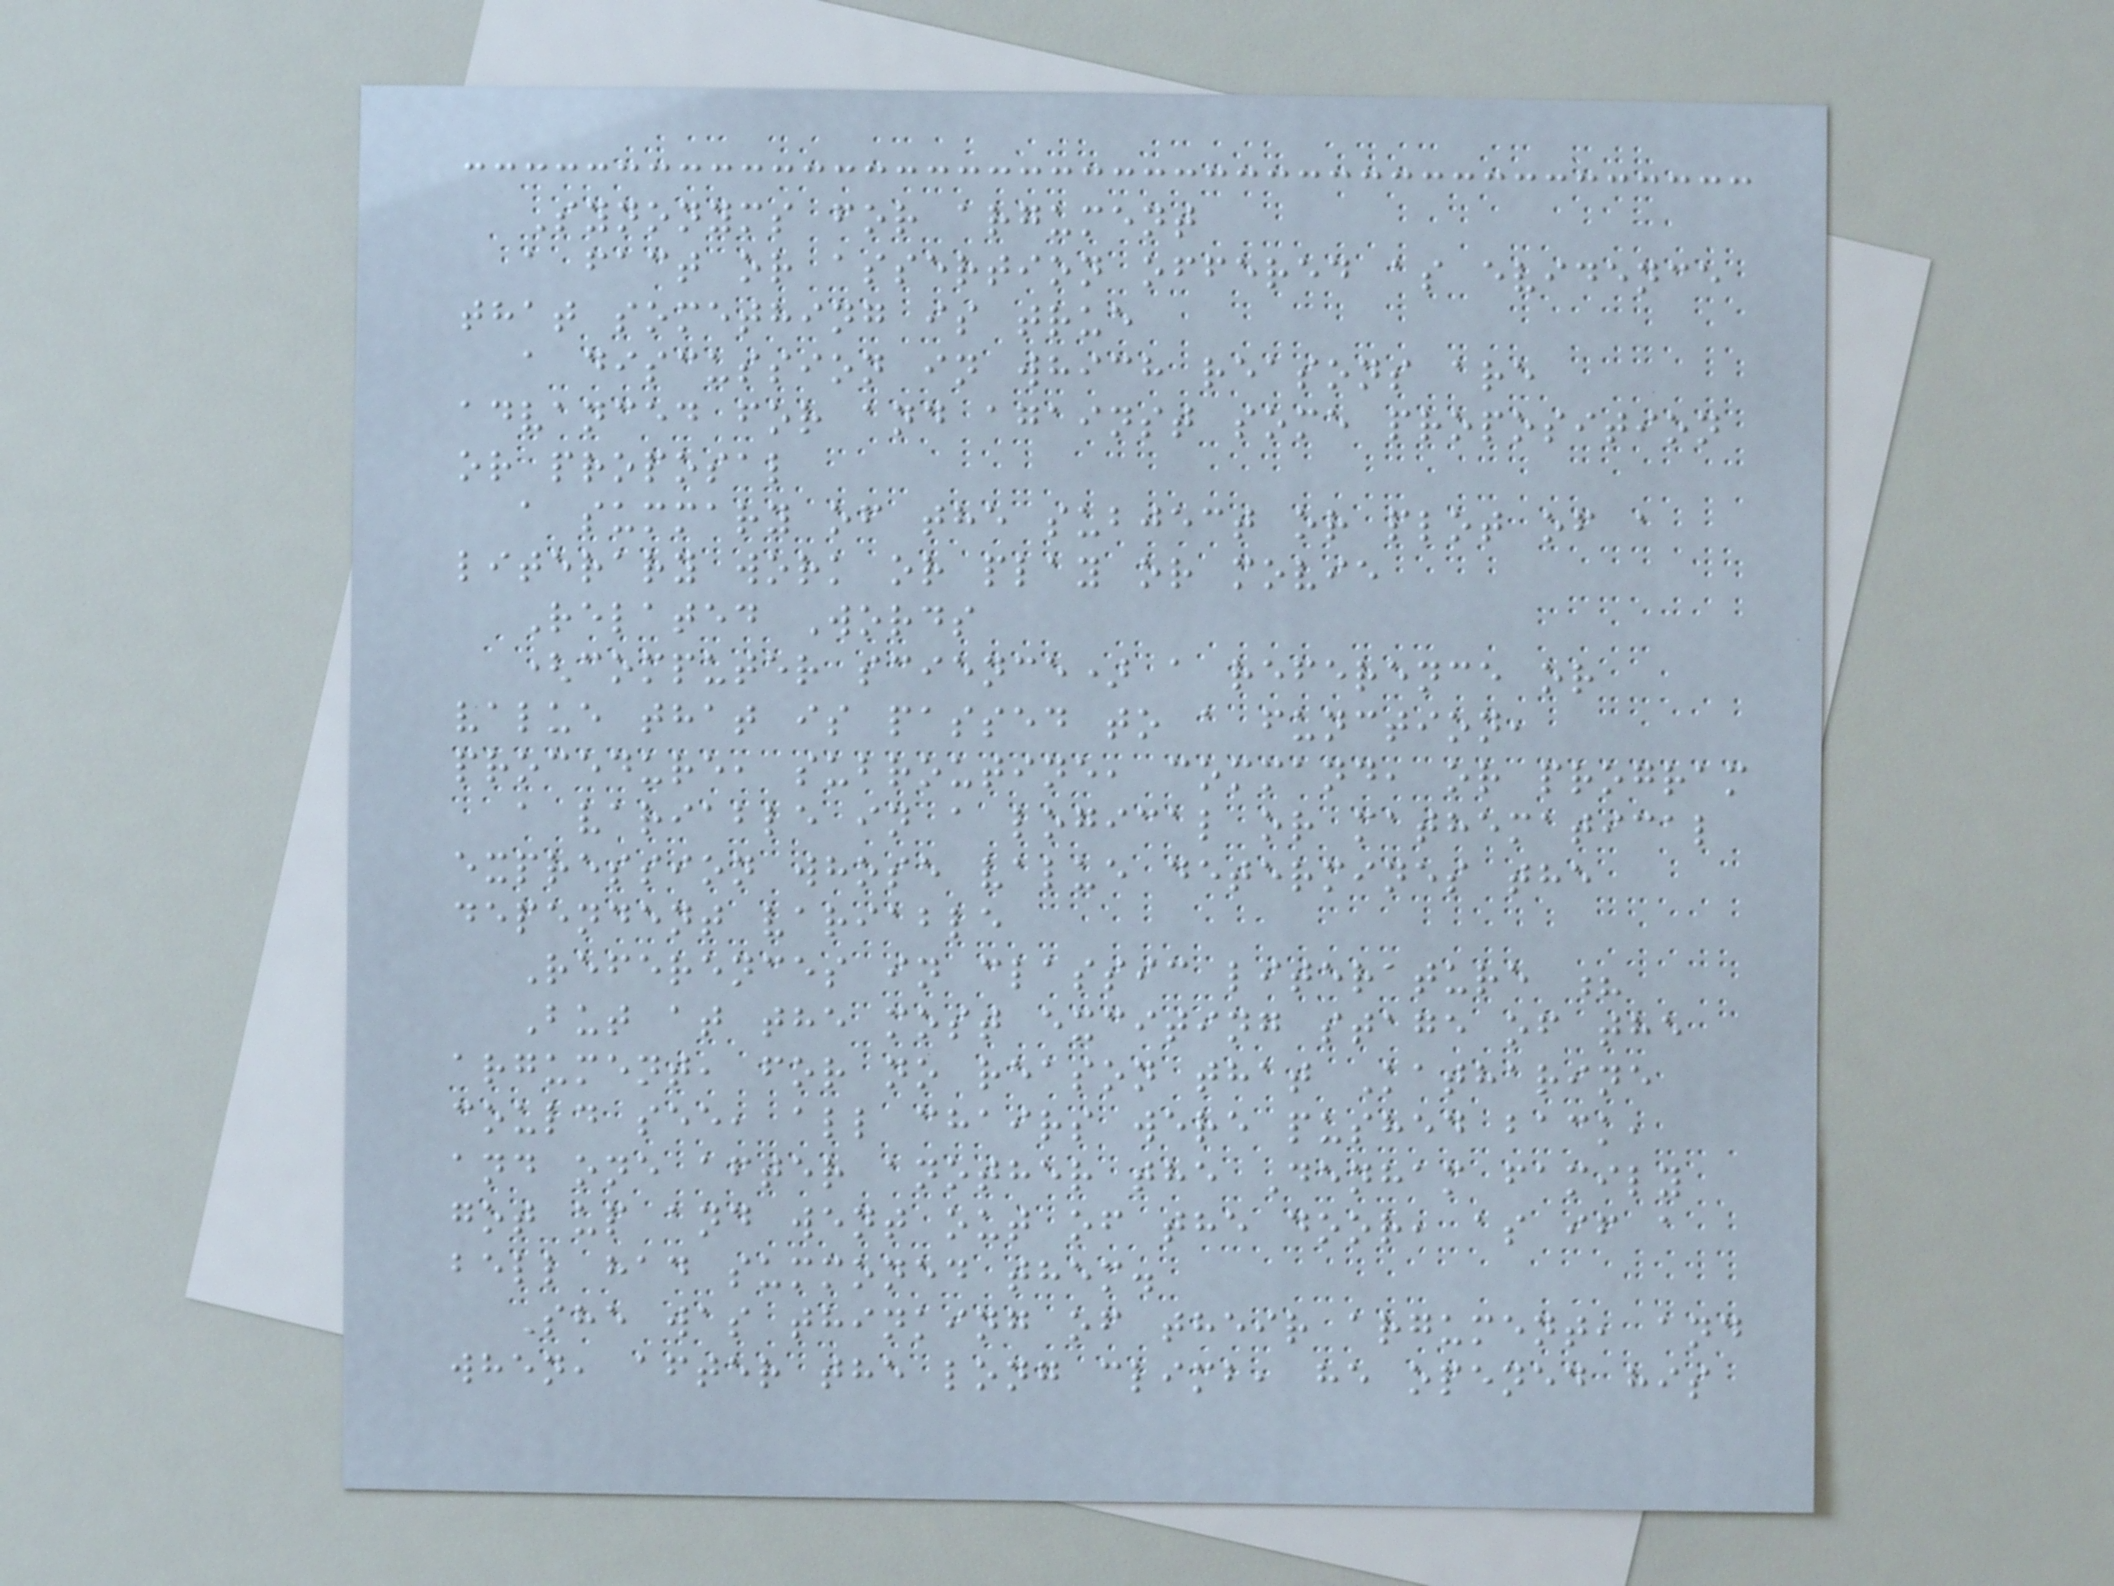Synonyms for argument
a fact or assertion offered as evidence
that something is true
a discussion in which reasons are
advanced for and against some proposition
or proposal
a summary of the subject or plot of a
literary work or play or movie
Related Words
(computer science) a reference or
value that is passed to a function,
procedure, subroutine, command, or program
a variable in a logical or mathematical
expression whose value determines the
dependent variable
References in classic literature ?
But at the most exciting stage of the
argument, for no reason that Katharine
could see, all chairs were pushed back,
and one after another the Denham family
got up and went out of the door, as if a
bell had summoned them.
She was thinking of their argument, and
when, after the long climb, he opened his
